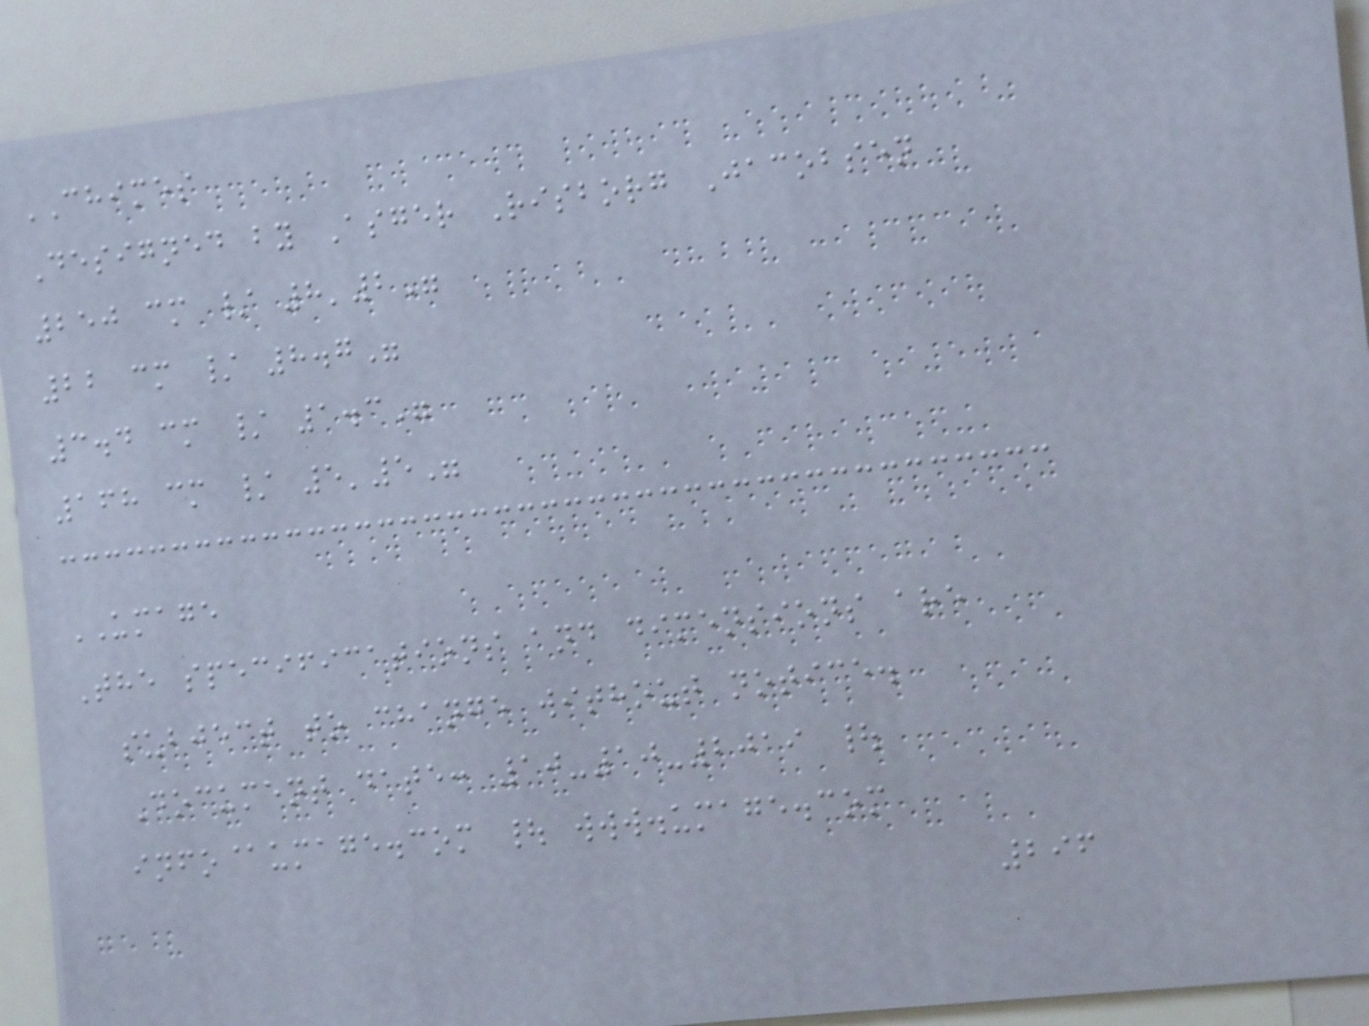CHIMES
Designed by Asger Risborg Jacobsen
250 cm / 8'2"
22 cm / 8.7"
3.4 cm / 1.3"
168 cm / 5'5"
UMAGE
The specifications and dimensions are
subject to change without notice.
Document date: 10-10-2019 |
info@umage.com | www.umage.com
296
